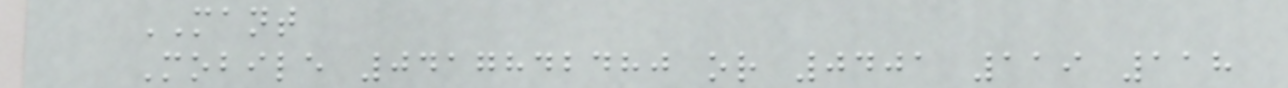MANT
Mobile 0417842480 or 0401 119 118
